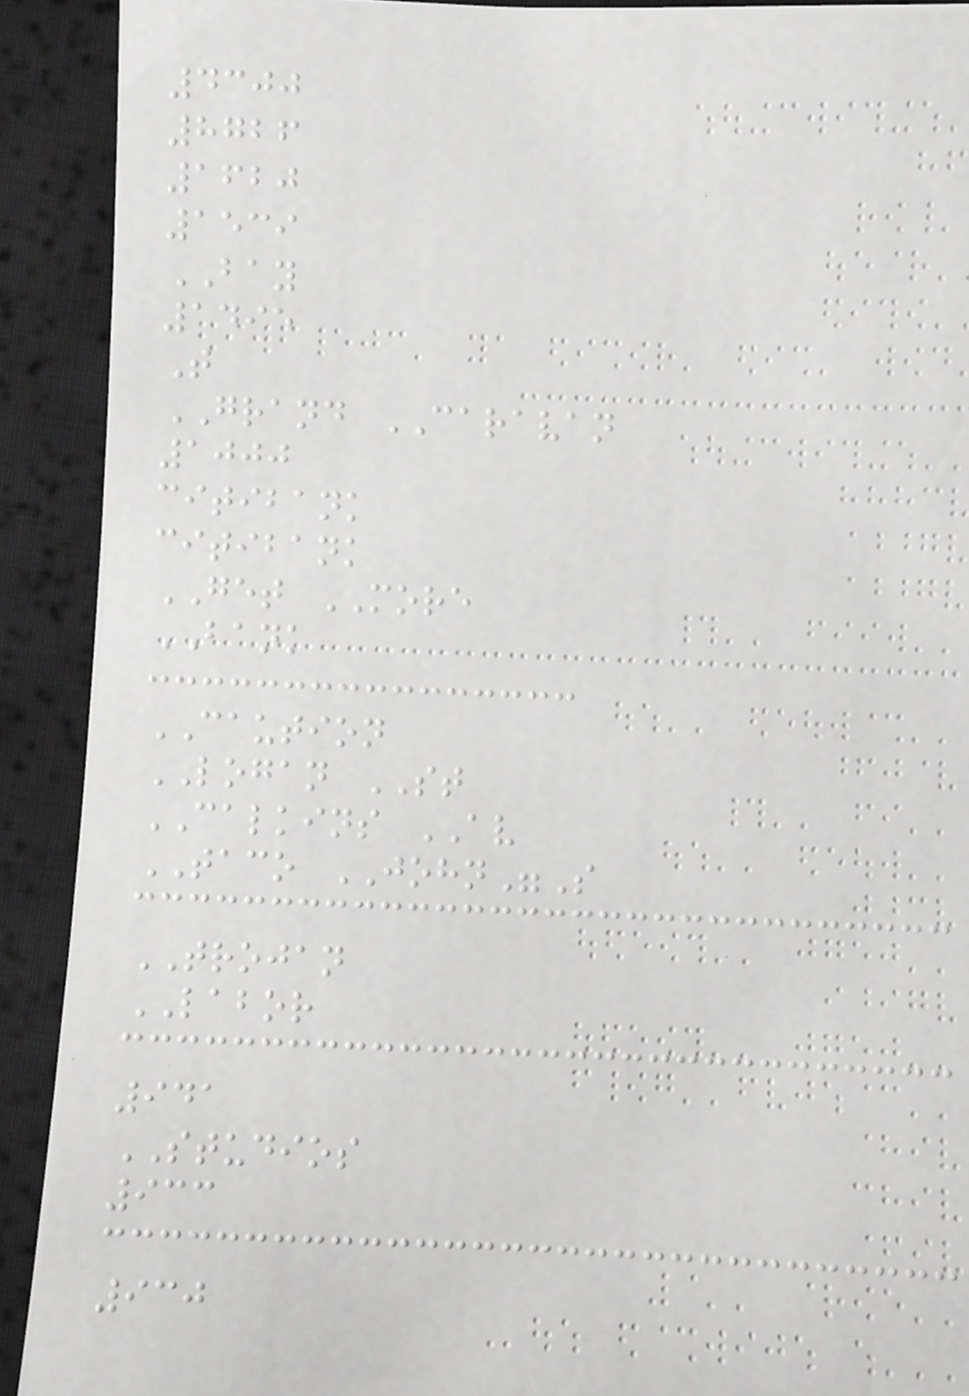4300
8726
1620
1539
BAY
1495
T
GRAND CARAVAN
1000
citibank
citibank
GET MORE
BANK
CAUTION
LOGAN ST
CALKINS AV
TACO JOHN"S
TROJAN
LABOR
941
STUDIOS
933
930
